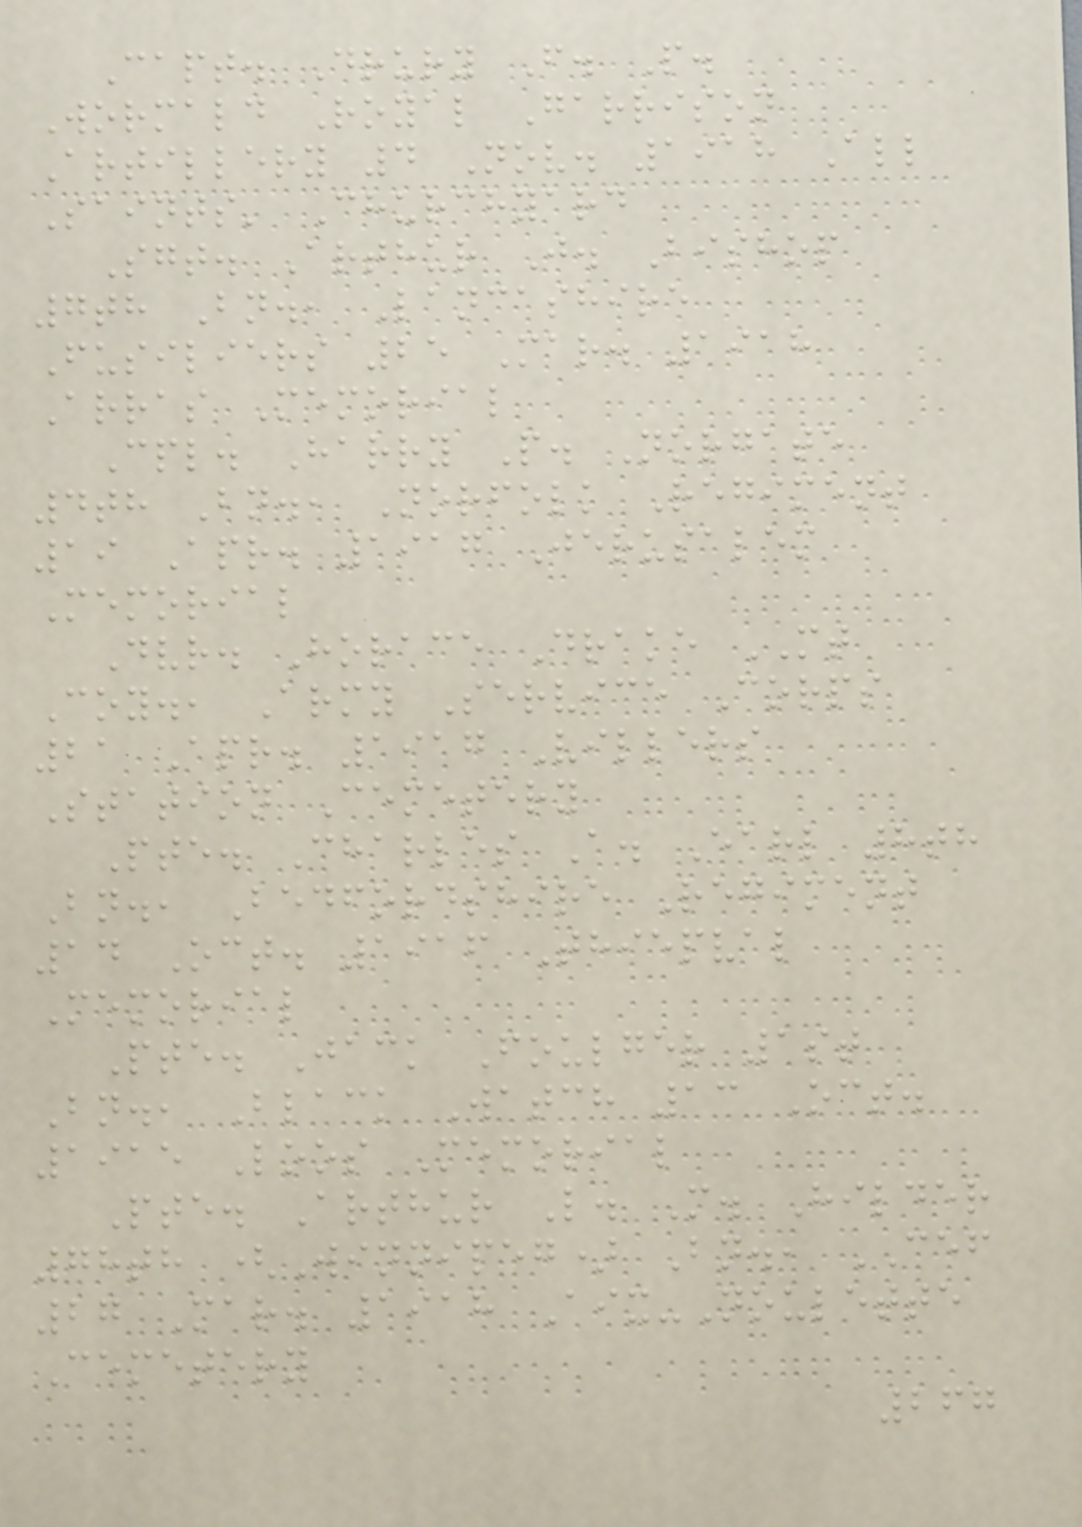Capt. Drury F. P.
Wormald Royal Garrison
Artillery 4 Nov. 1918 All
Saints' Churchyard
Sgt. Arthur J. Bishop
7th Bn., Lancashire
Fusiliers 25 Mar. 1918
Arras Memorial
Cpl. Harry P. Norgate
4th Bn., Norfolk Regiment
19 Apr. 1917 Jerusalem
Memorial
Dvr. Horace Drake MT
Coy., Army Service Corps
21 Apr. 1917 Villers
Station Cemetery
Pte. Charles A. Earl 8th
Bn., Bedfordshire Regiment
14 Oct. 1916 Thiepval
Memorial
Pte. Jack Foulger 1st
Bn., Black Watch 13 Oct.
1915 Loos Memorial
Pte. Arthur L. M. Hilder
78th (Winnipeg) Bn., CEF
27 Mar. 1918 Aix-Noulette
Cemetery
267
